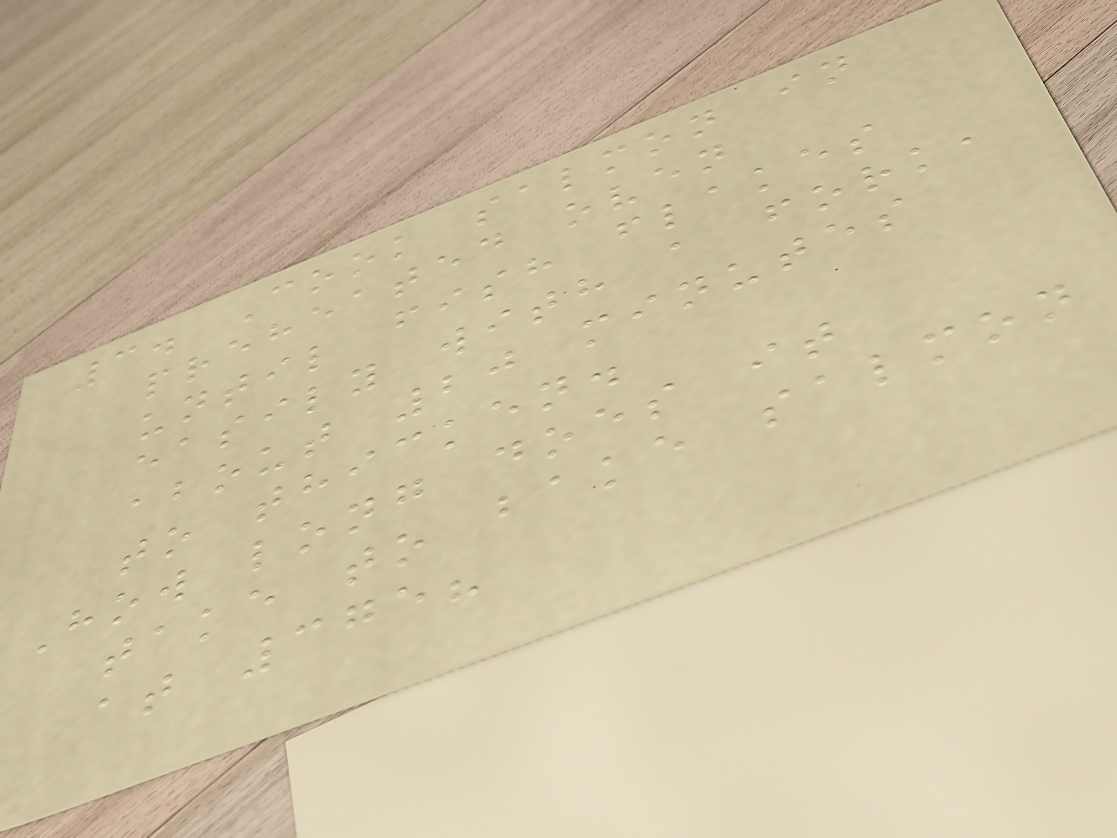3. Cook salmon in
preheated oven
until fish flakes
easily with a fork,
about 20 minutes
to thicken.
How long does it
take to bake salmon
at 375?
